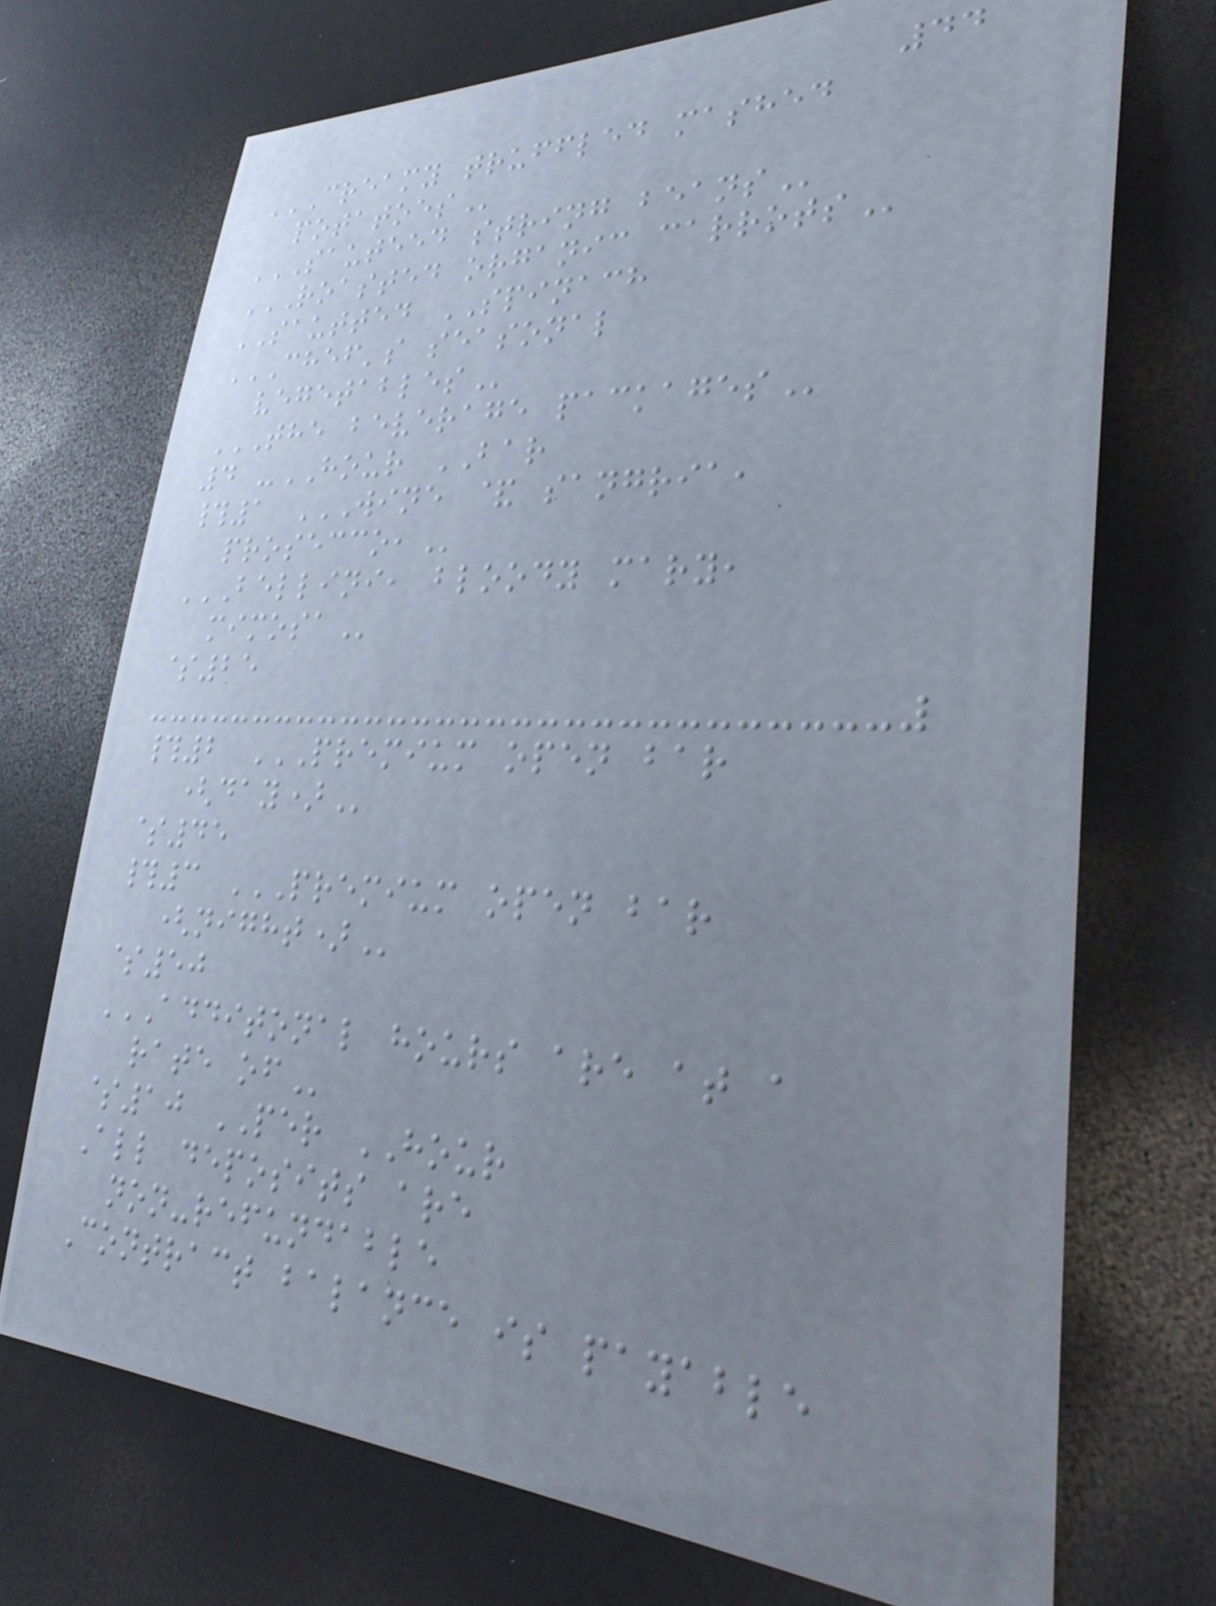44
CREAMY TRUFFLED MASHED
POTATOES
SAUTEED STRING BEANS
ROASTED ORGANIC CARROTS
SAUTTED SPINACH
CHEF'S SEASONAL
VEGETABLES
THE BEVERAGE PACKAGES
4 -HOUR BAR
#1 WINE & SANGRIA,
PROSECCO,
BELLINI, BLOODY MARY,
MIMOSA
$25
#2 PREMIUM OPEN BAR
(DAY)
$45
#3 PREMIUM OPEN BAR
(NIGHT)
$50
ADDITONAL HOURS ARE AT A
RATE OF
$10 PER HOUR
All deposits are
non-refundable
Contract balance is payable
